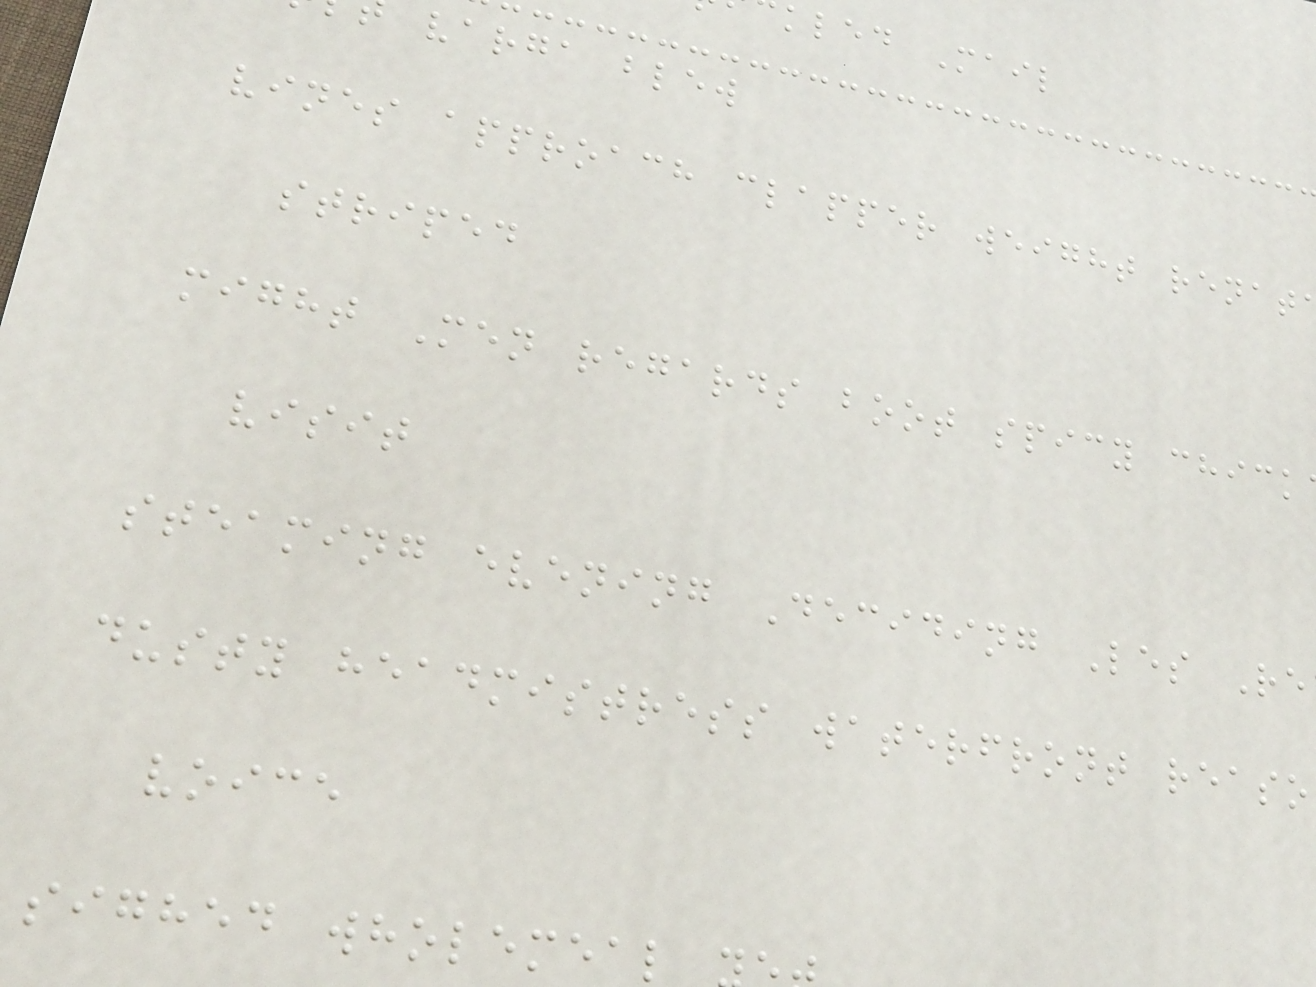kled Mail
varga blew
vines approach clapper weight renat
striped
might Men regards boot spicy chick
visit
steaming evening Deciding Les Re
dusty headmistress waterfront reaso
voice
sighed wholemeal
